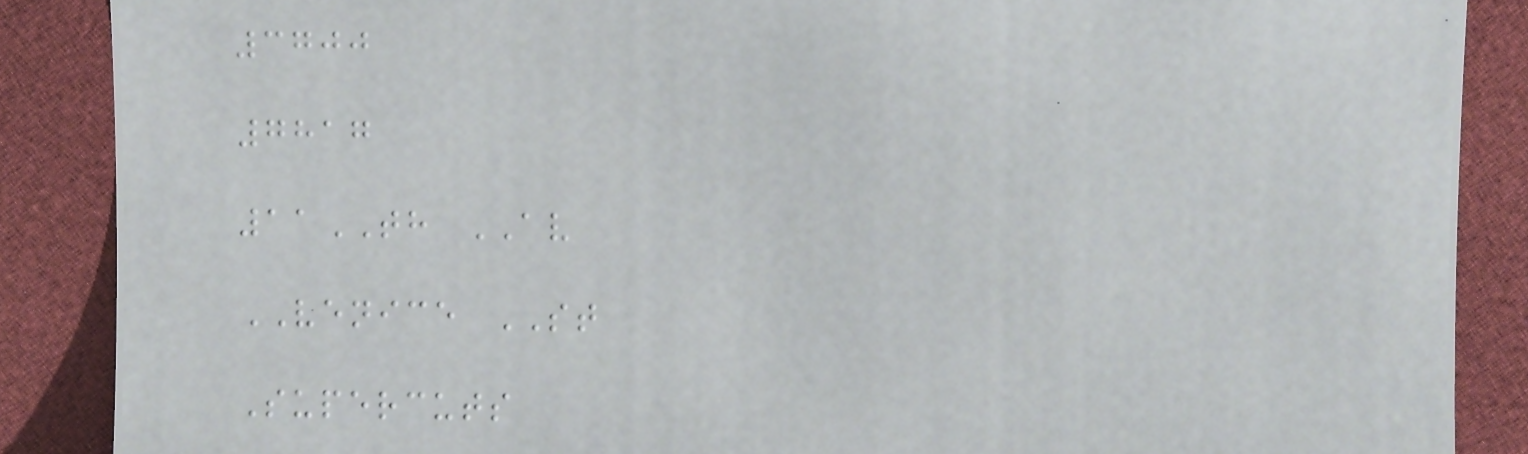3700
7817
11TH AV
VENICE ST
Supercuts
